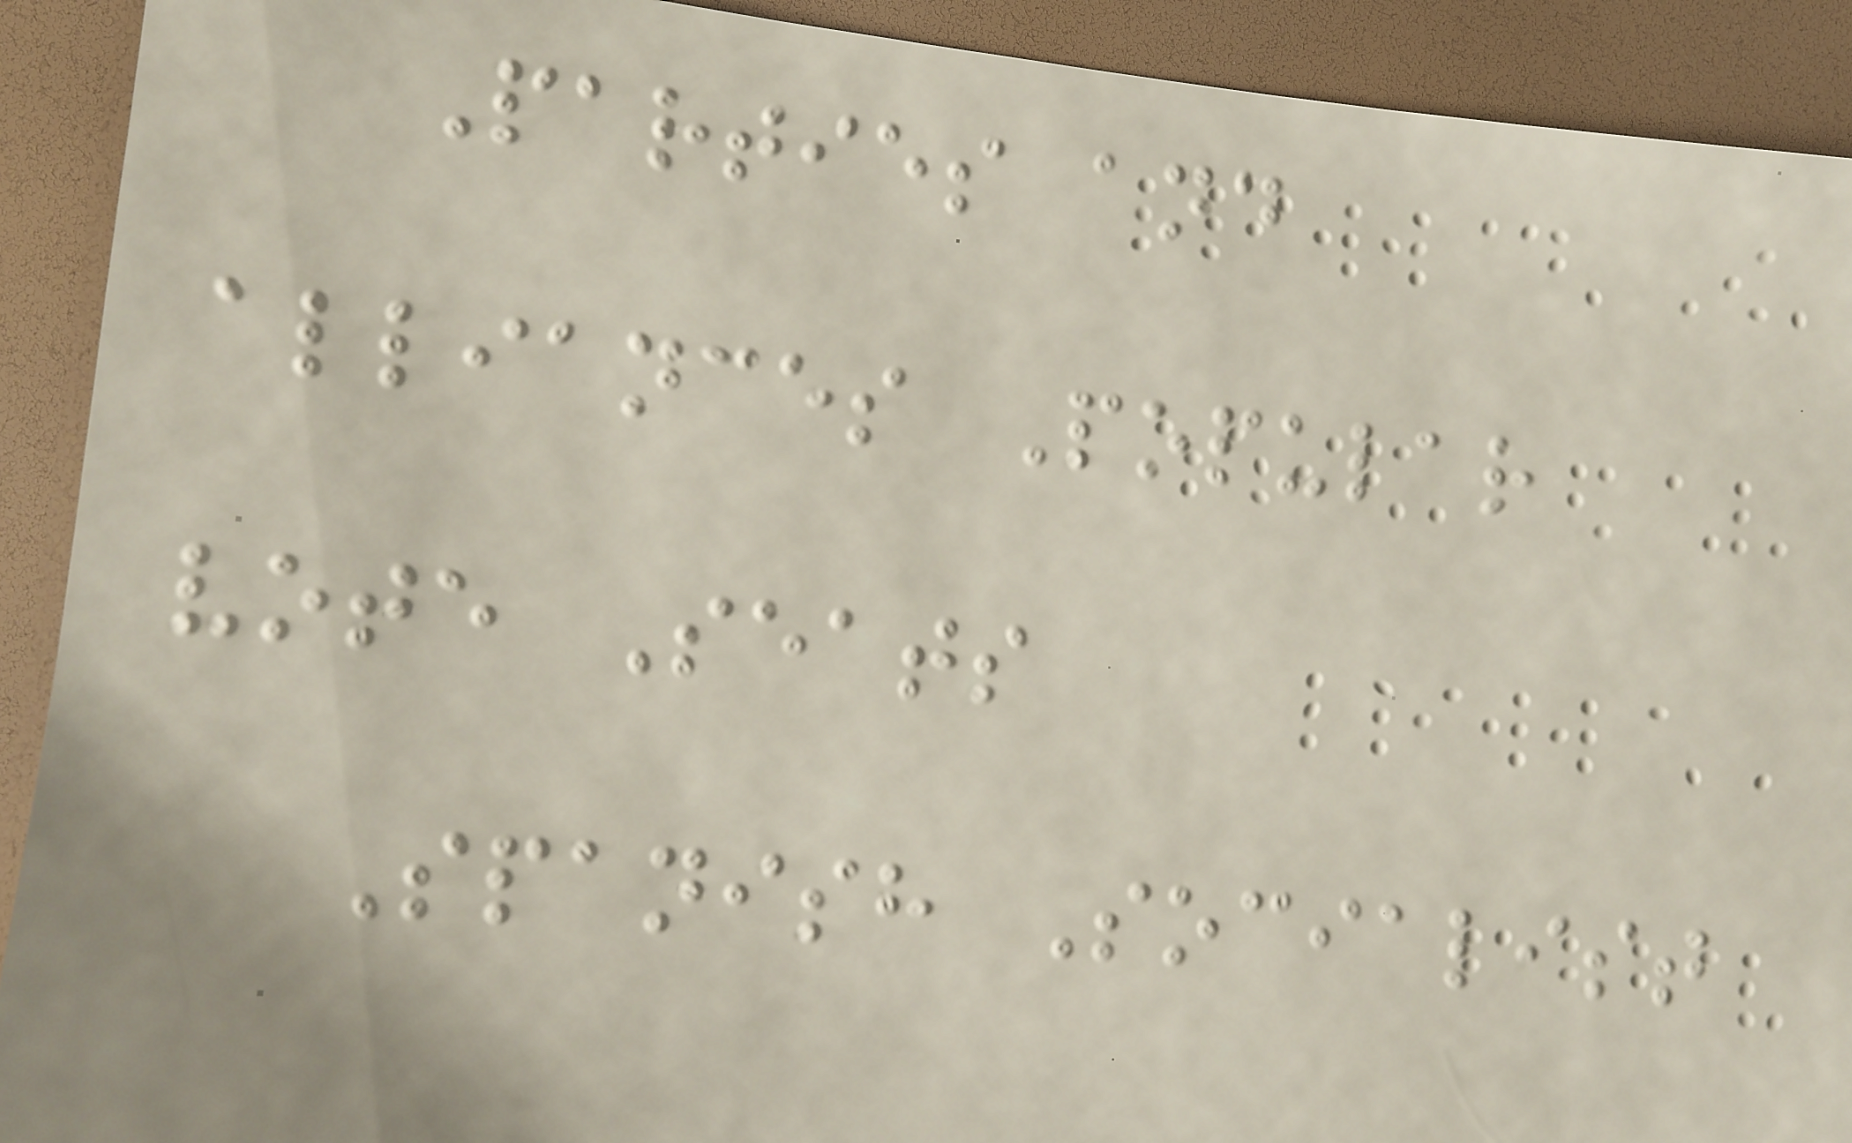Parties and
alliances Popular
vote Seats
Spanish Socialist
